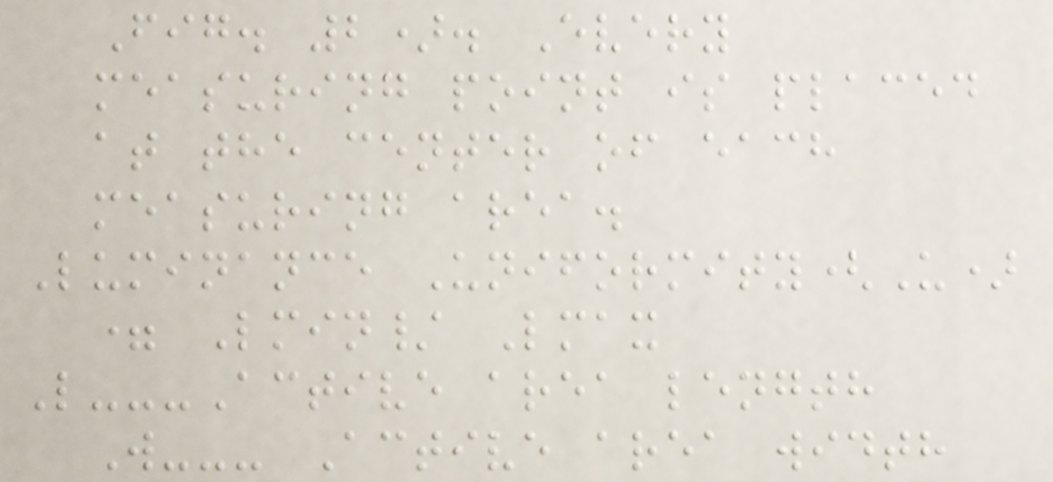Fig. 2). Every
measuring point is placed
at the center of each
measuring area.
Luminance Uniformity(U)
= Lmin/ Lmax
L---Active area length
W--- Active area width
